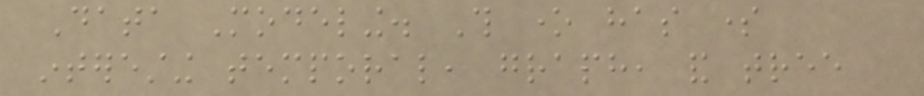Data Modeling. This one has some
interesting temporal, graph, and tree
